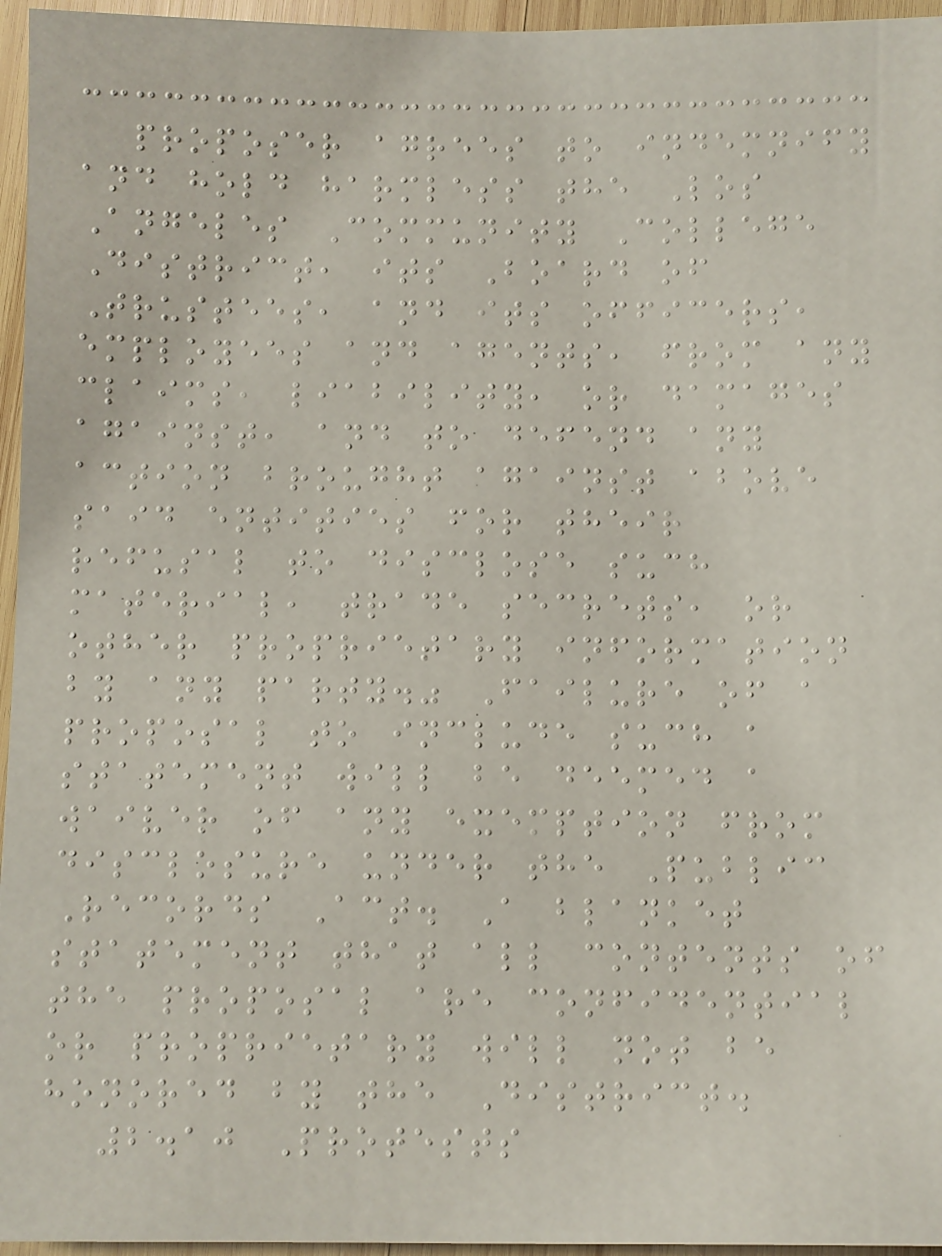proposer agrees to indemnify
and hold harmless the Los
Angeles Community College
District, its Board of
Trustees, and its officers,
employees and agents, from any
claims, liability, or damages
against, and to defend any
action brought against above
said entities for their
refusal to disclose such
material, trade secrets, or
other proprietary information
by any party." Failure of a
proposal to include such a
statement will be deemed a
waiver of any exemption from
disclosure under the Public
Records Act. A blanket
statement that all contents of
the proposal are confidential
or proprietary will not be
honored by the District.
2.10 Protests
